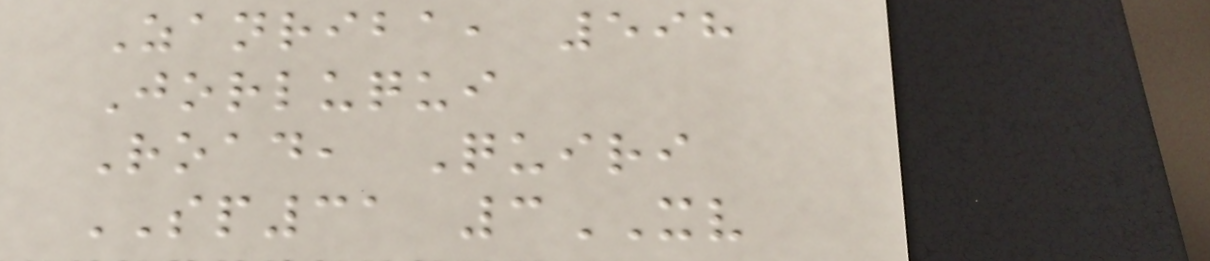Zanriba, 598
Jorluqui
Road, Quiri
SP31 3XV
